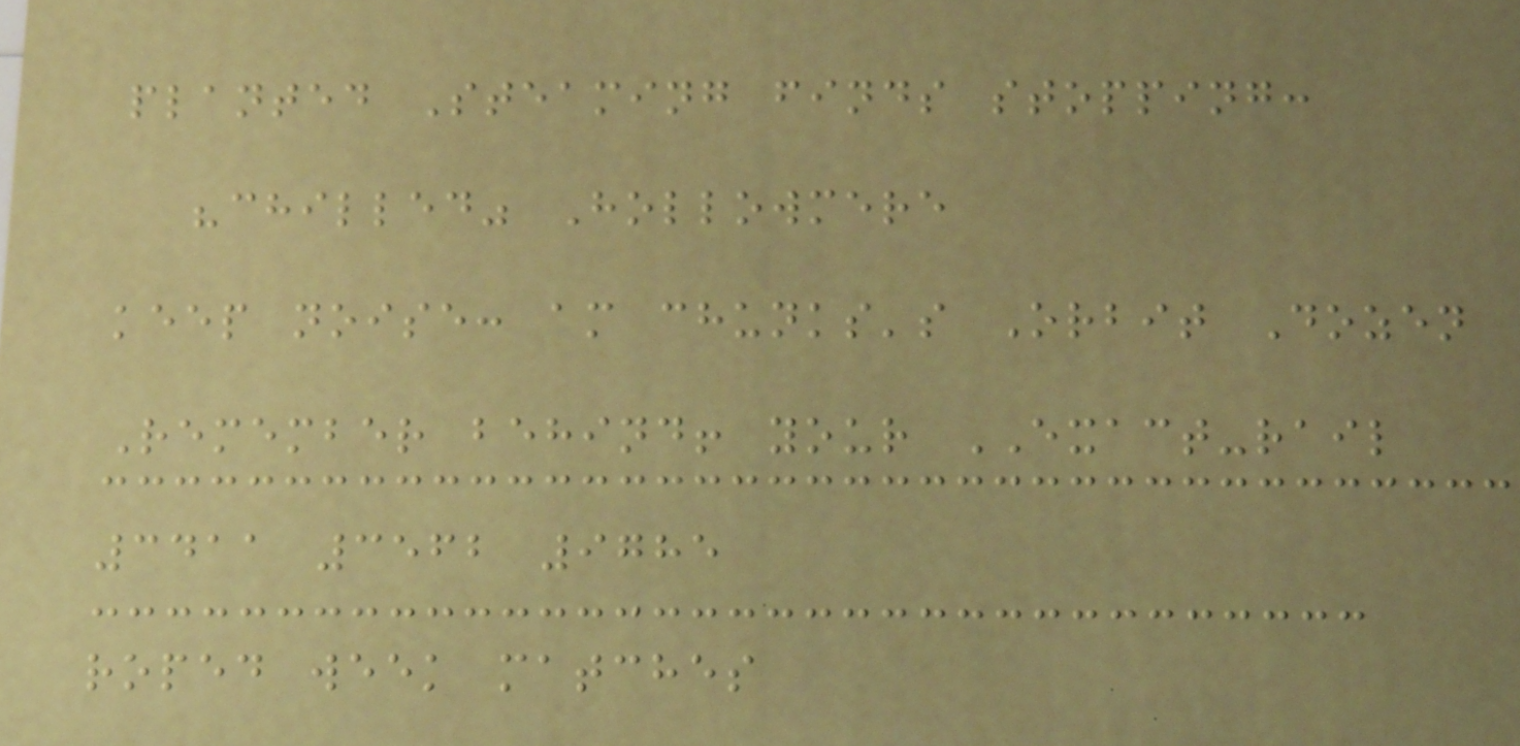planted Steaming finds stopping:
"chilled" Hollowmere
keep noise: am chunks's Orbit Dozen
Remember behind! your EXACT-rail
3411 3562 9785
roped week matches
